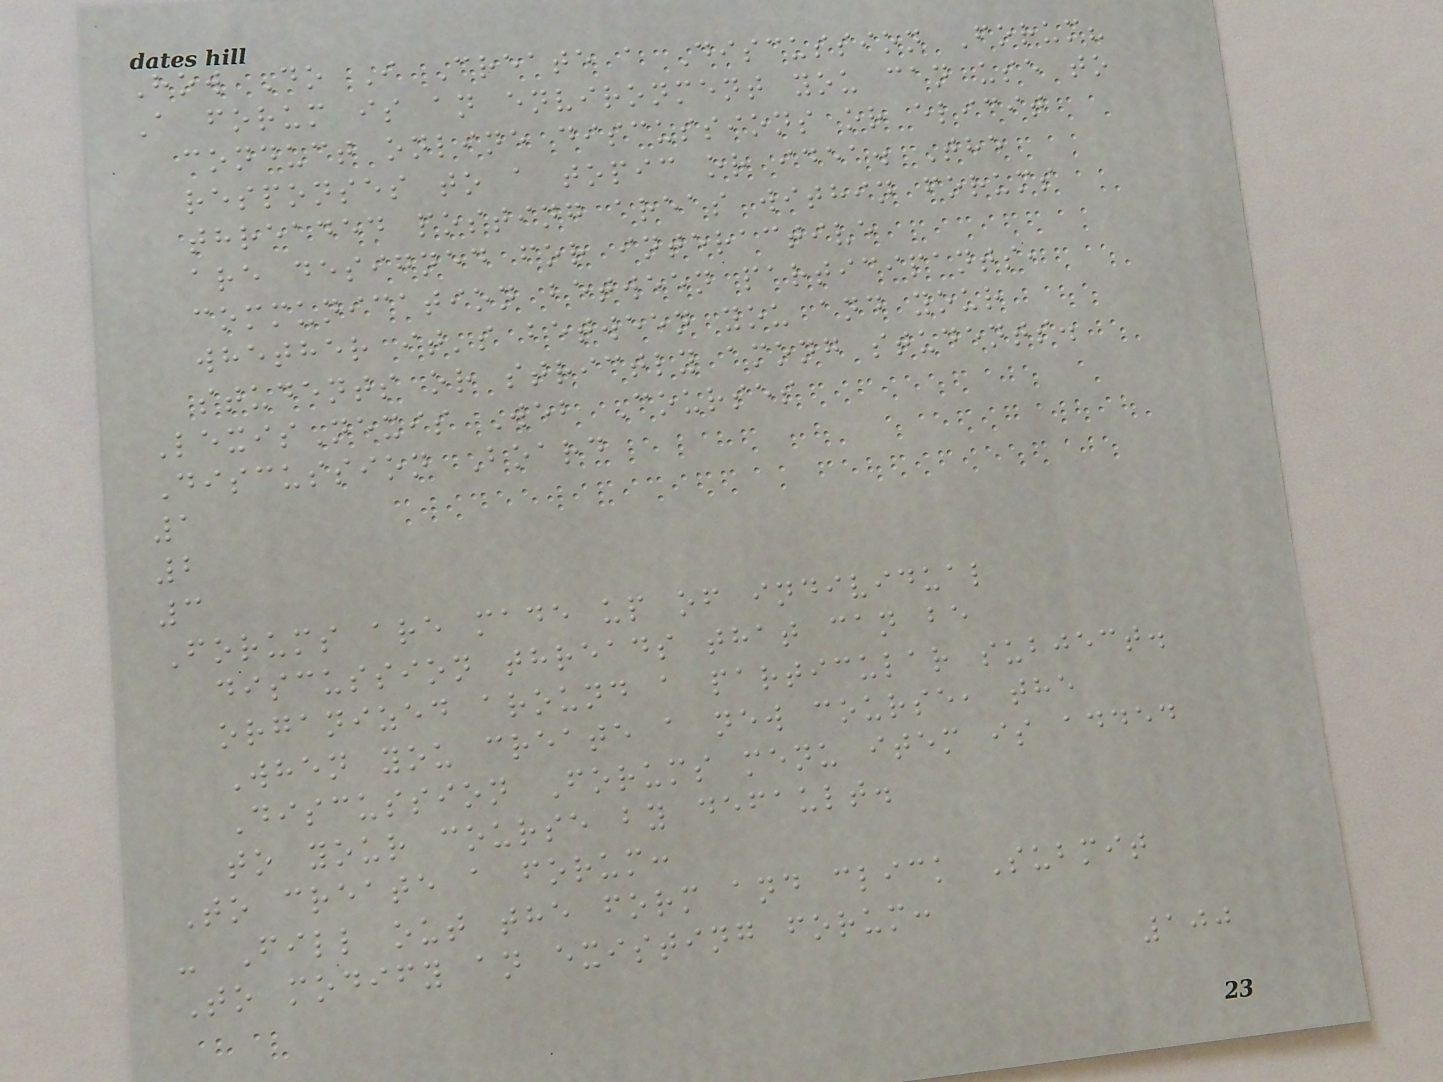How Do I Create a Discussion Forum?
A forum is an environment you can use to
conduct online discussions or elicit
responses to a topic or idea. The
threaded posting areas within forums
are designed for interactive
communication between participants,
whether it's between you and your
students or strictly among students.
LexisNexis Web Courses
Discussion Board
1
2
3
Forums are made up of individual
discussion threads that can be
organized around a particular subject.
When you create a new course, the
Discussion Forums menu item is added
to your course by default.
To create a forum:
- Fill out the form and click Submit
To modify an existing forum:
100
